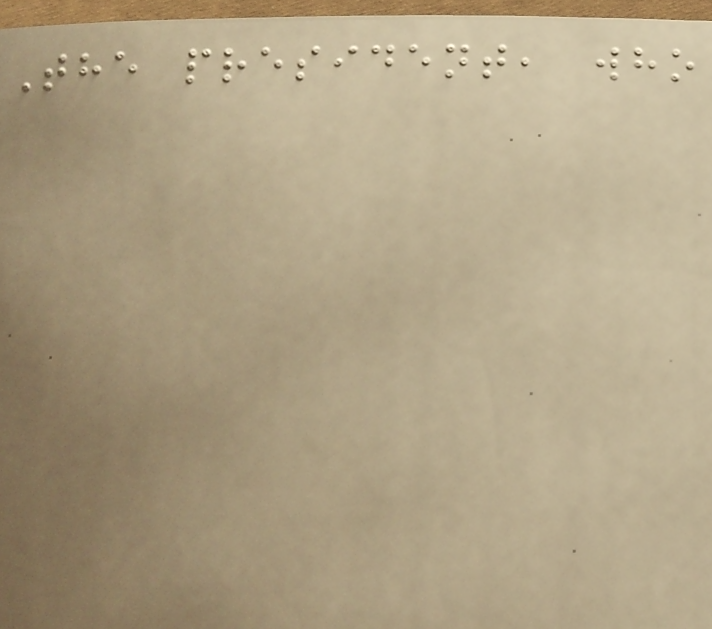The president, who
